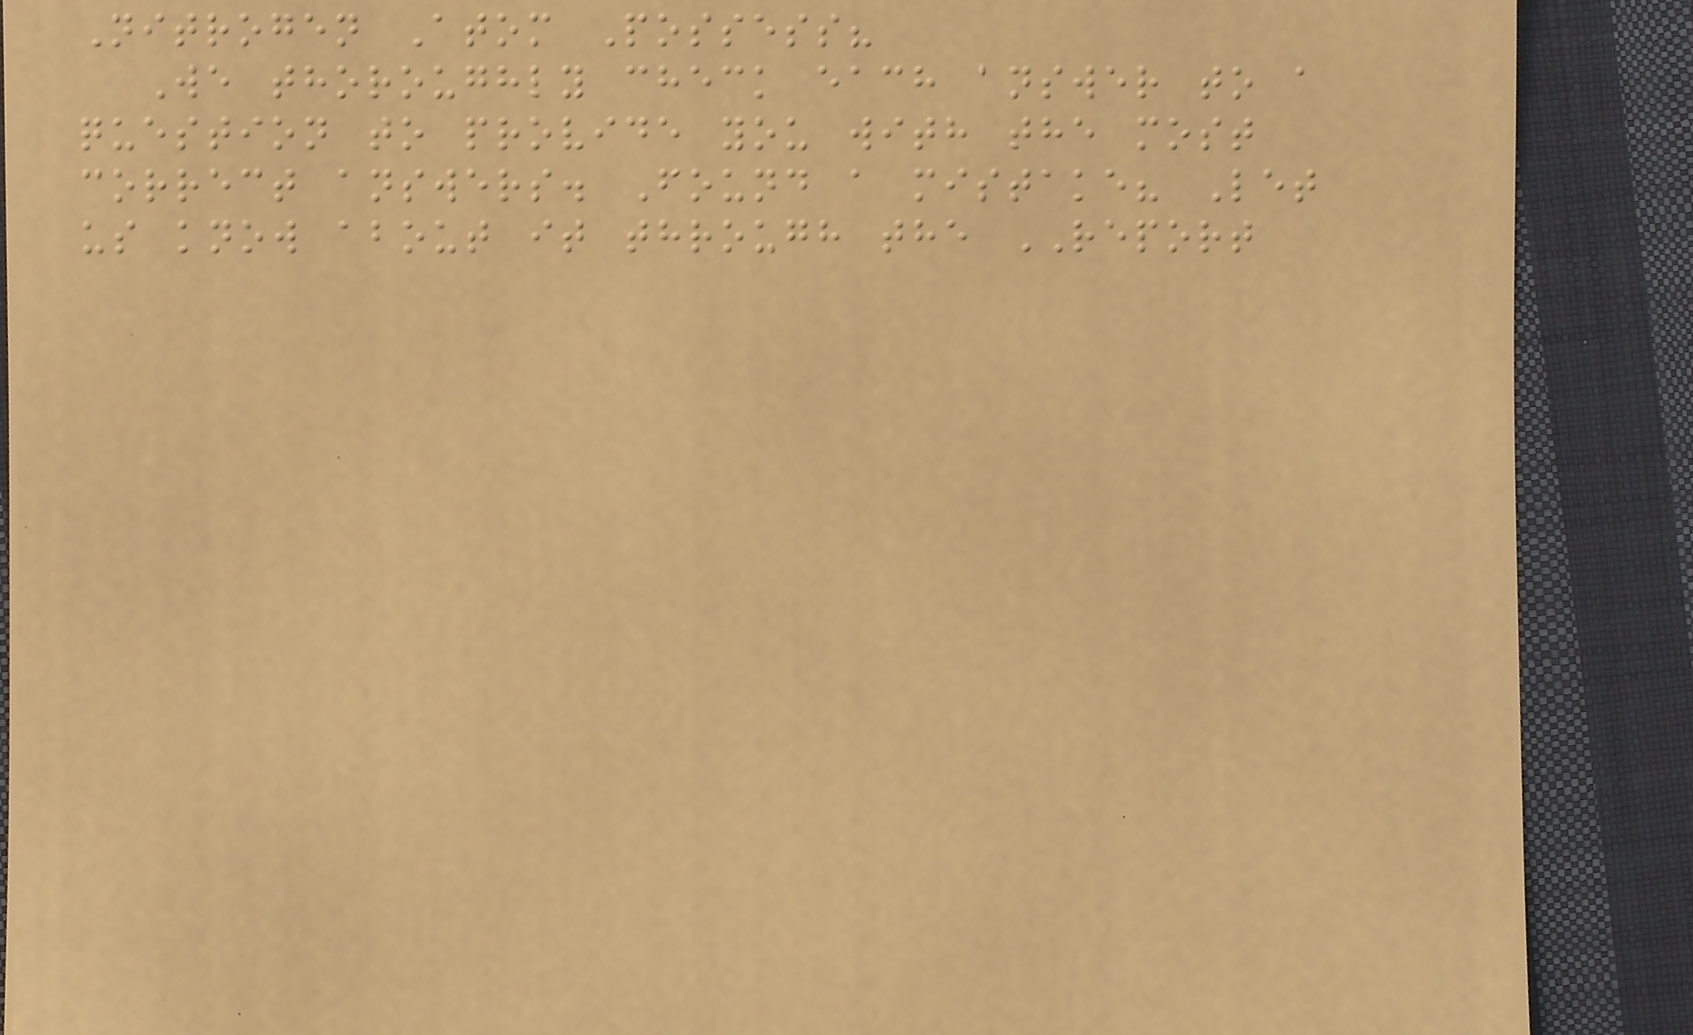Nitrogen Atom Possess?
We thoroughly check each answer to a
question to provide you with the most
correct answers. Found a mistake? Let
us know about it through the REPORT
